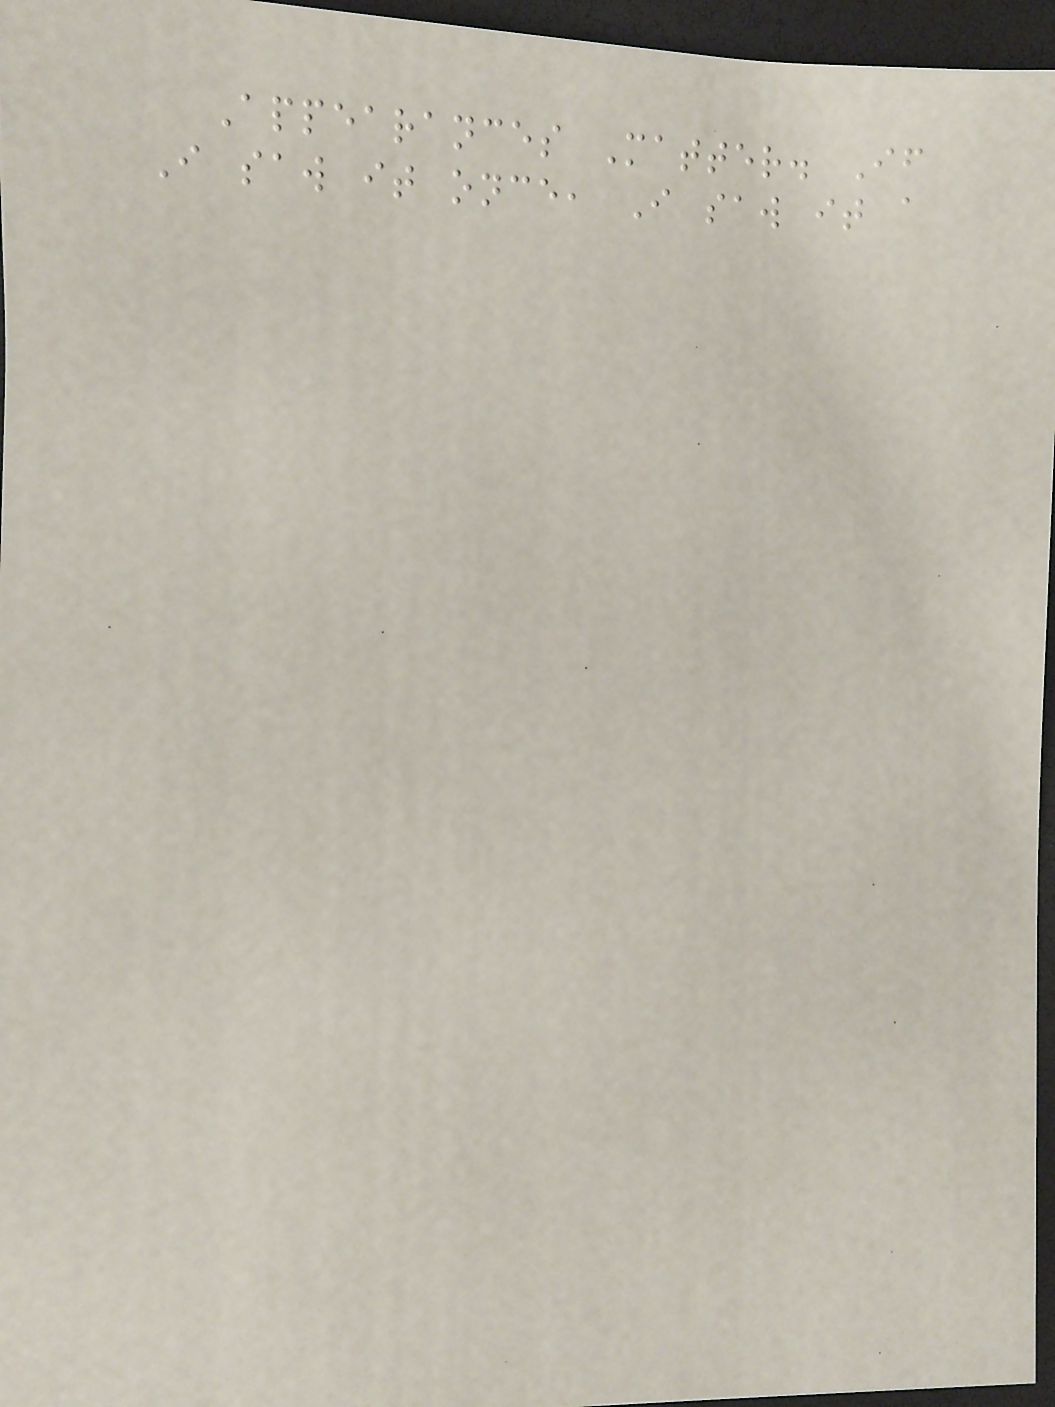Appearances Matter. If
I saw it once, I saw it a
